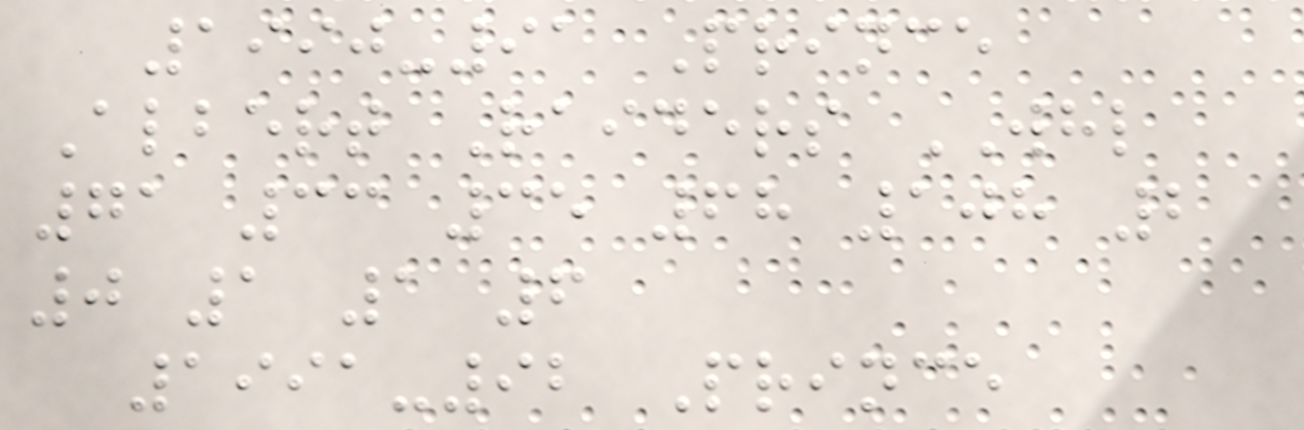1990-91 Prince
Albert Raiders WHL
71 33 35 68 108 2
0 1 1 6
1991-92 Prince
